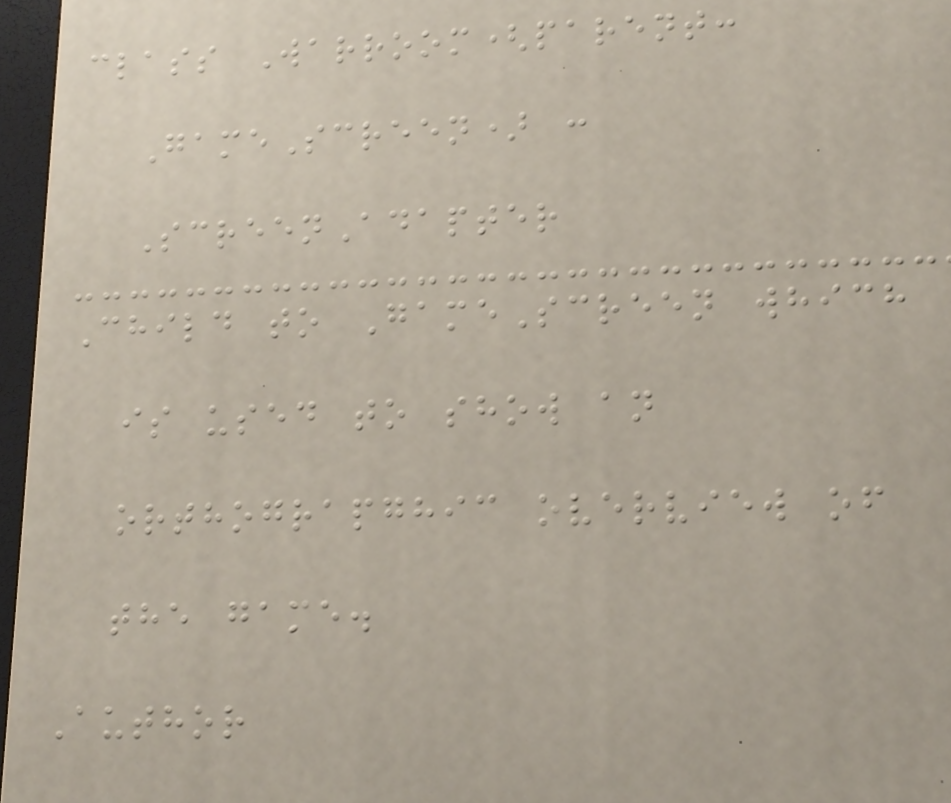class Warroom(parent:
GameScreen) :
ScreenAdapter
Child to GameScreen which
is used to show an
orthograpghic overview of
the game.
Author
